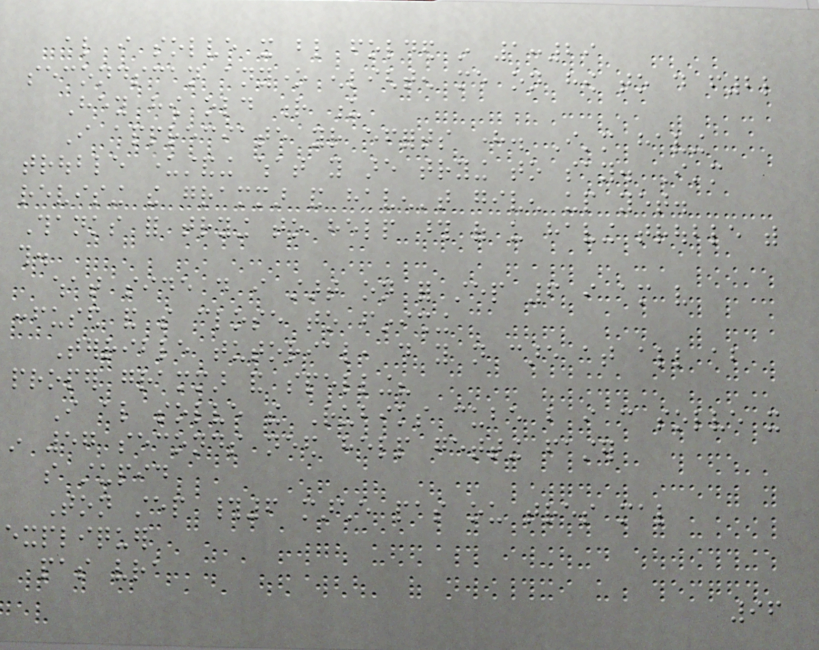also i solve it blind folded in 1:29
secondscan anyone enlighten me on how to do f2l
Hey how old r u
I appreciate your efforts here. I'm having
trouble understanding what you are trying to say. I'm
revising the grammar and haven't given up yet.
Thanks for trying to help those of us having trouble with
this.
what side do i start on for step 6 i am very
confused and so close to finishing
Terrible tutorial, do you not care at all about
proper grammar and spelling?
I also solve the Rubiks cube but i can solve it
in 57 seconds need help getting faster
so stupid
Ton step #6 marche pas ou tres mal
expliquer
pas vra
96
